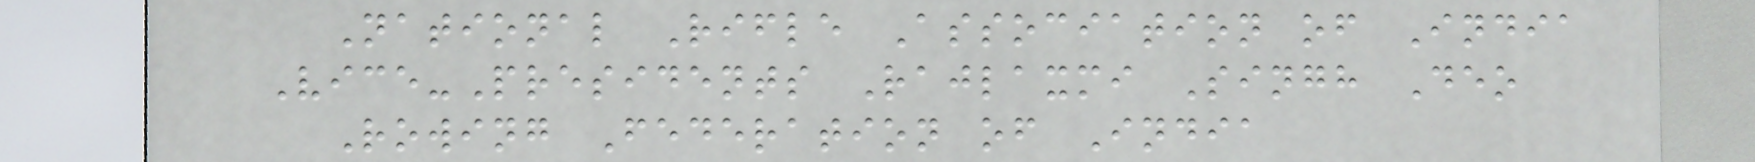National Rifle Association of India
Vice-Presidents Rajlaxmi Singh Deo
Rowing Federation of India
